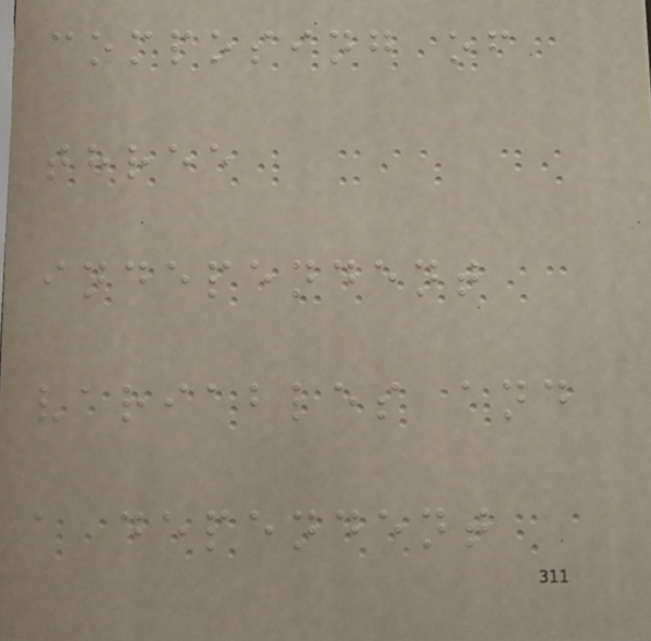composing of
three
independent
variables and
a dependent
